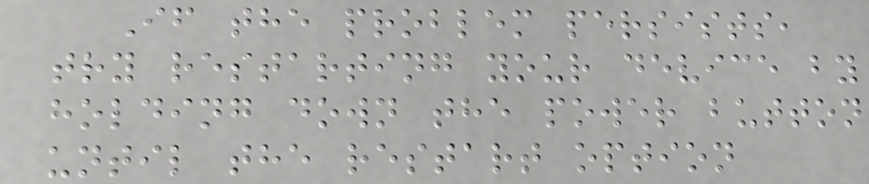If the problem persists,
try restarting your device by
holding down the power button
until the restart option
